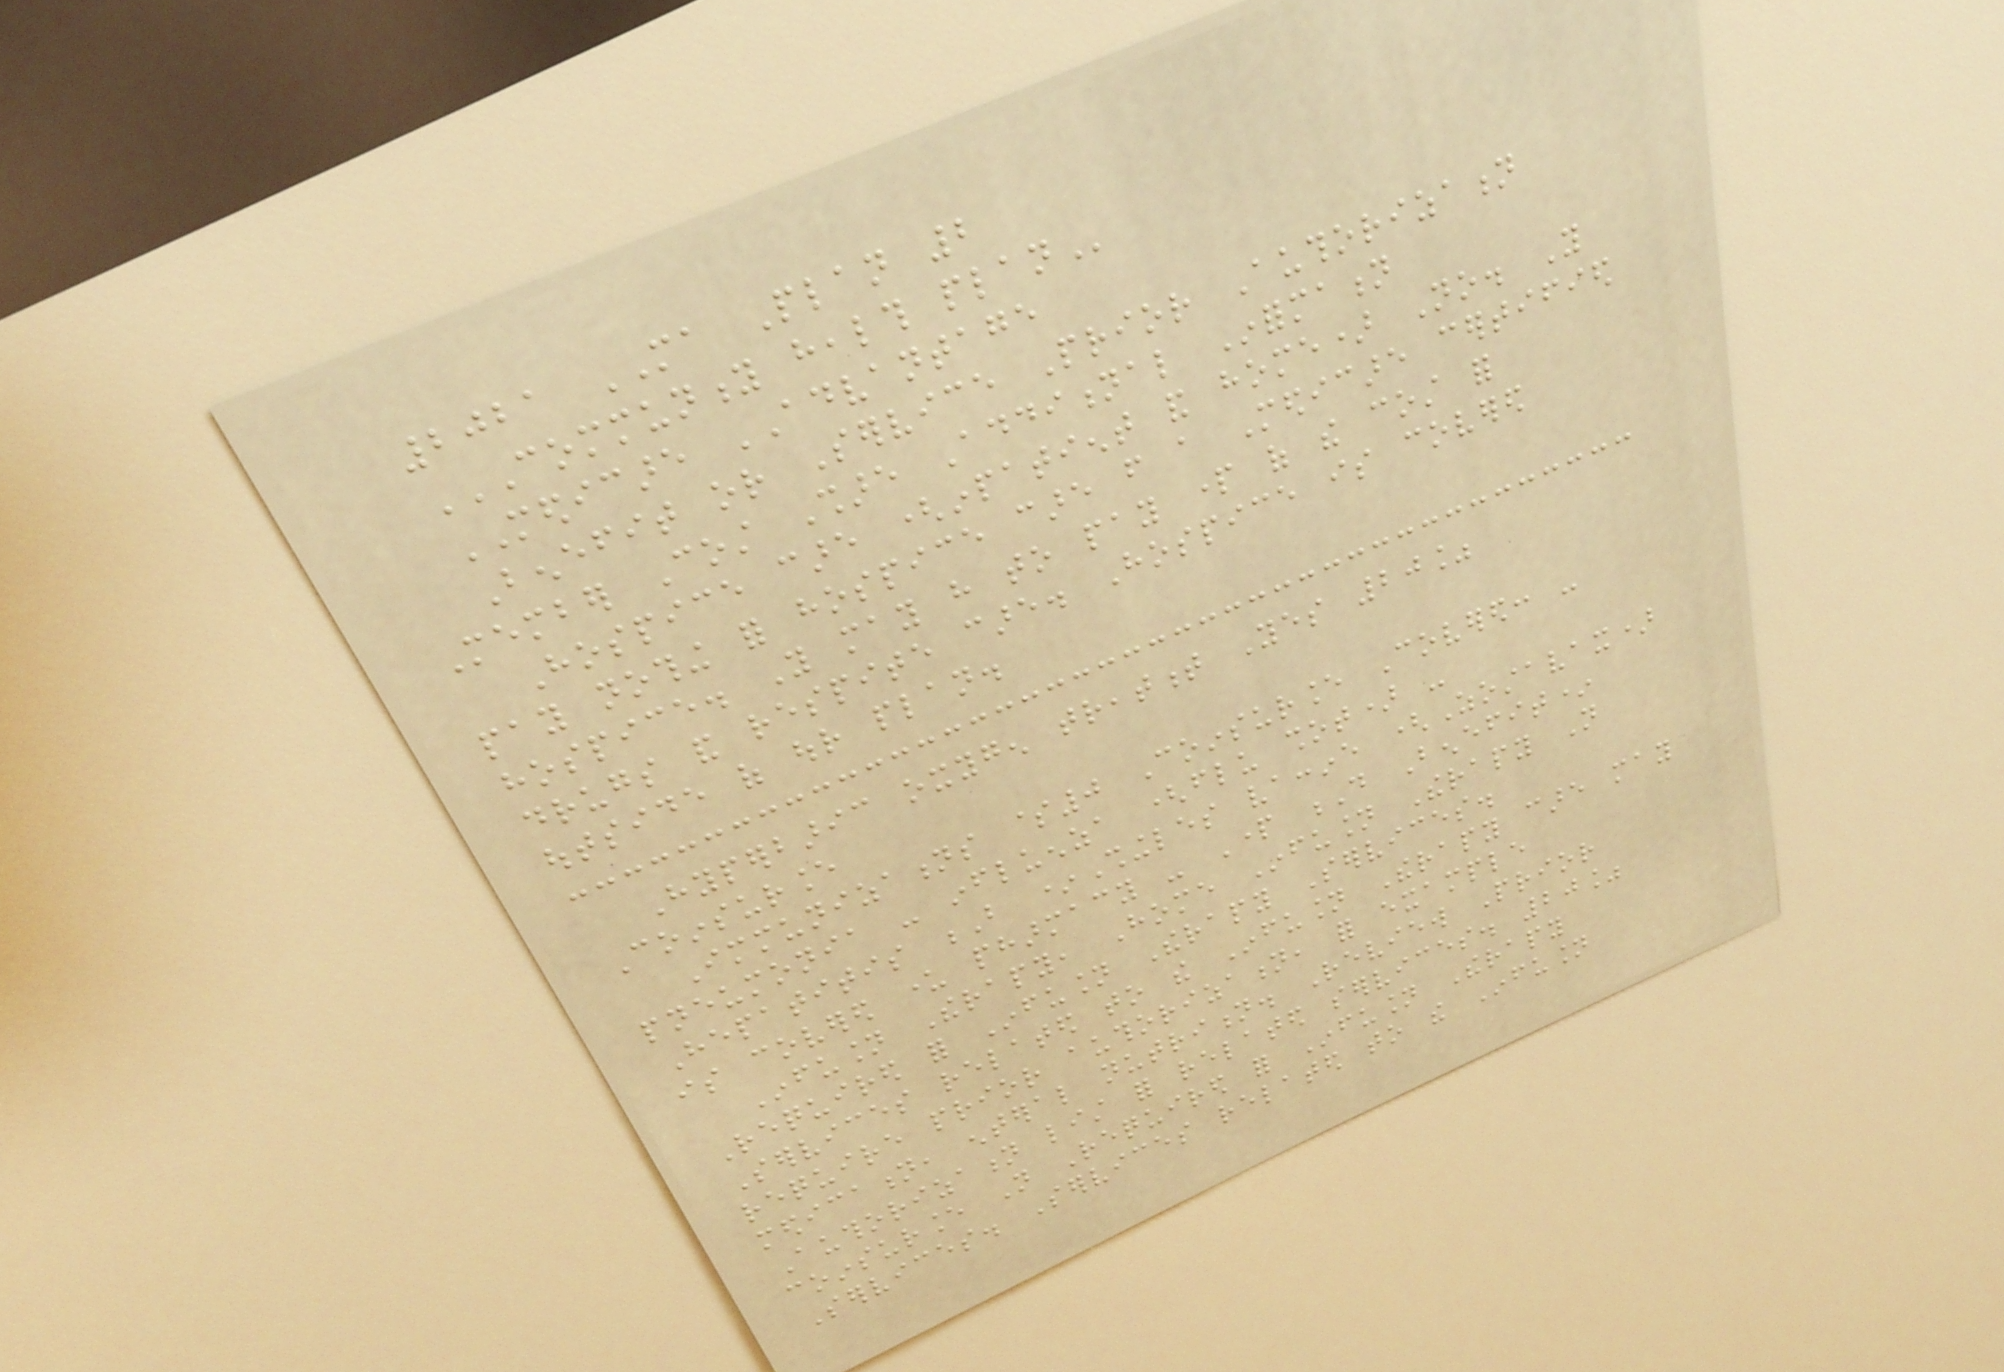2021 MA Plan 2
COMMUNITY HEALTH PLAN
MEDICARE ADVANTAGE
Benefit or Service Prior Authorization
Member Cost Share Additional Information
Hospice care (inpatient and home) No. You
pay nothing for hospice care from a Medicare certified
hospice. You may have to pay part of the cost for
drugs and respite care. Hospice is covered
outside of our plan.
Hyperbaric oxygen treatment Yes 20%
Coinsurance
Immunizations $0 Coinsurance Covered: -
pneumonia - influenza (flu shot) -
Hepatitis B *Shingles vaccine (Zostavax)
is covered under pharmacy - Part D Benefit*
Infusion Therapy, Home Infusion Therapy Not
Required for Infusion Therapy Services.
Services related to the Infusion Therapy care may
require prior authorization, for example
medication, enteral nutrition. Review Prior
Authorization list for related services. 20%
coinsurance Not Required for Infusion Therapy
Services. Services related to the Infusion
